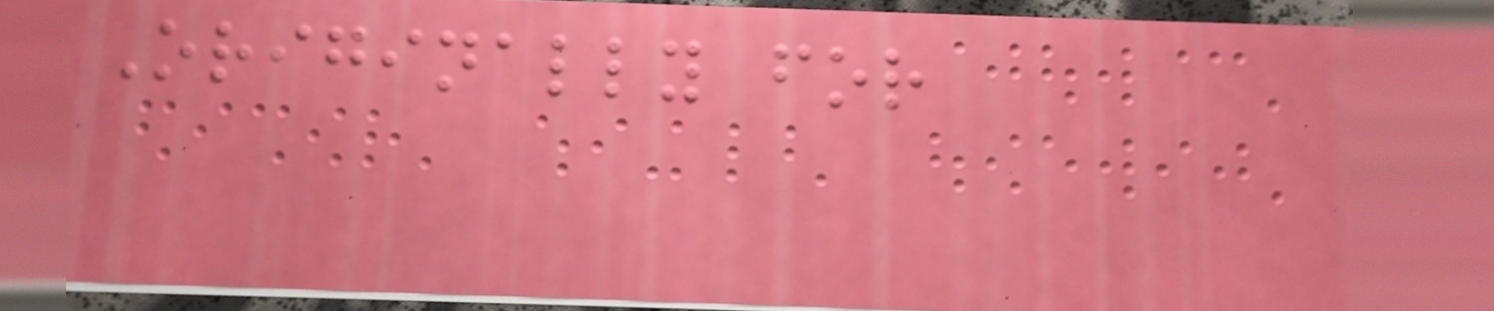Originally for
